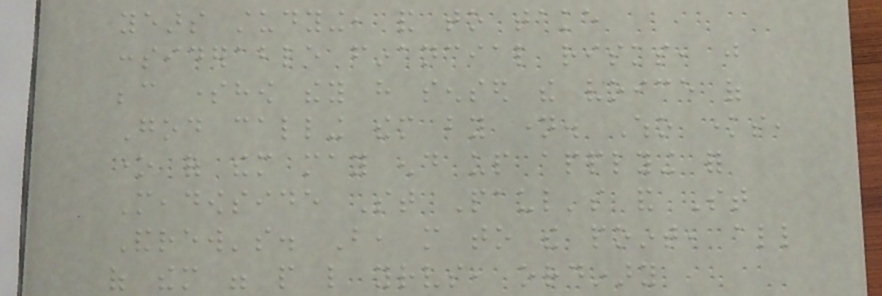years studying, and to take
considerable financial risks, just
because somehow they have sensed the voice of
God calling them by name. Who knows,
one of them may end up applying for
Meadowside St Paul's and St
Andrew's. But, more to the point, all
of them were people like yourselves, ordinary
